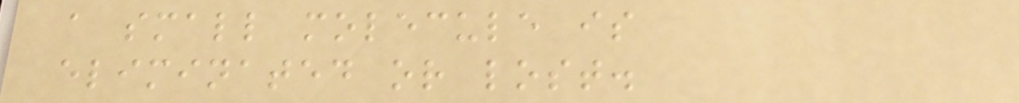a small molecule is
eliminated or lost.
